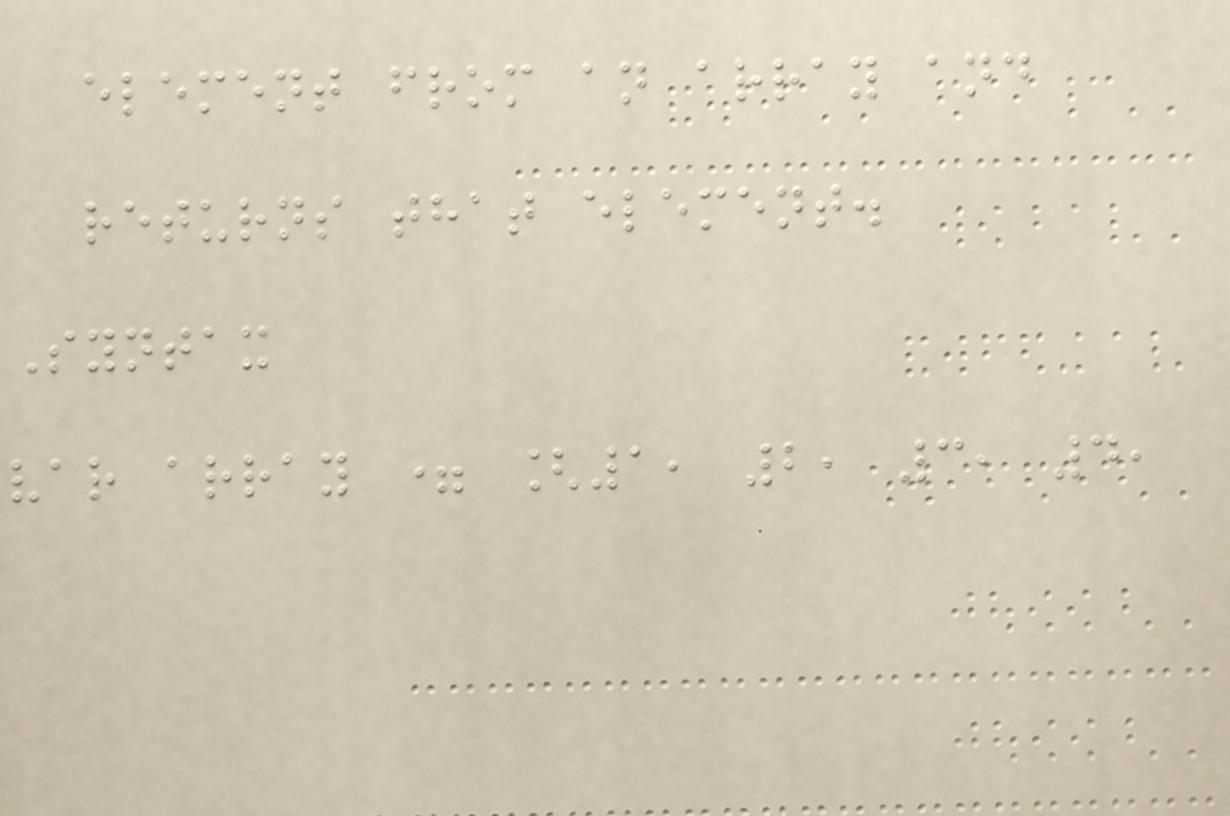element from an array and
returns that element.
Syntax
var array = [1, 2, 3, 4,
